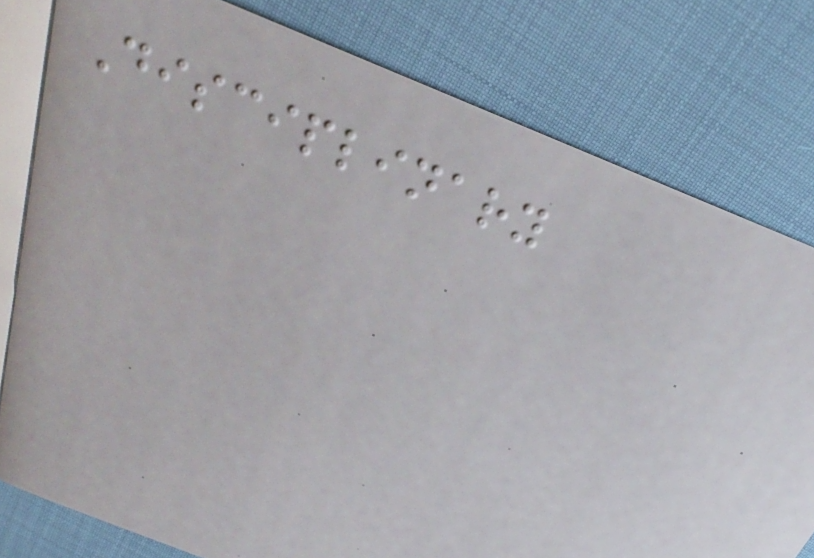Disciplinary
